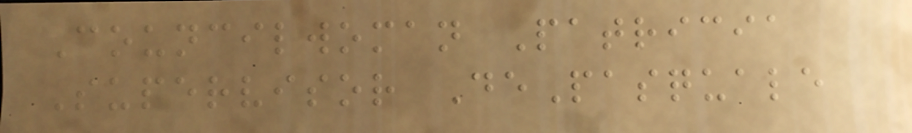Councilwoman Patricia
Supervisor DePasquale
